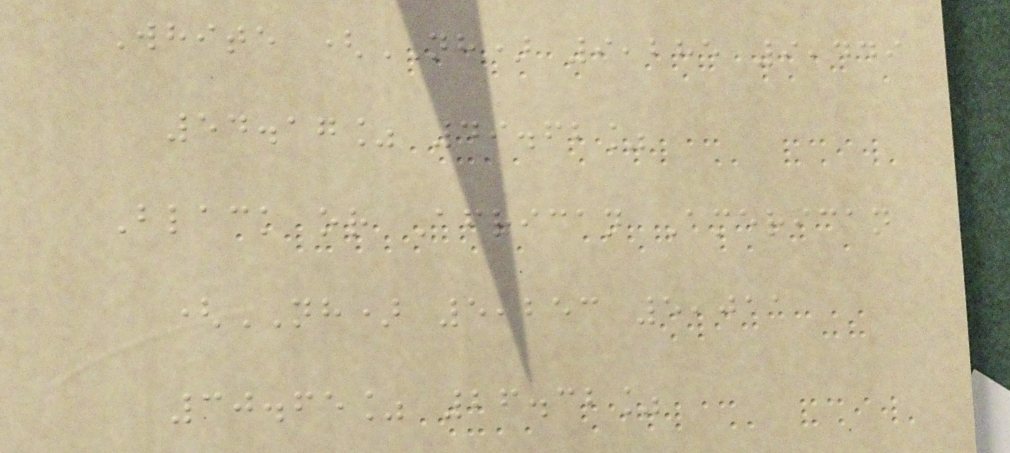White (NH) 9,285 9,449
54.17% 49.62%
Black or African American
(NH) 5,253 5,011
30.65% 26.32%
